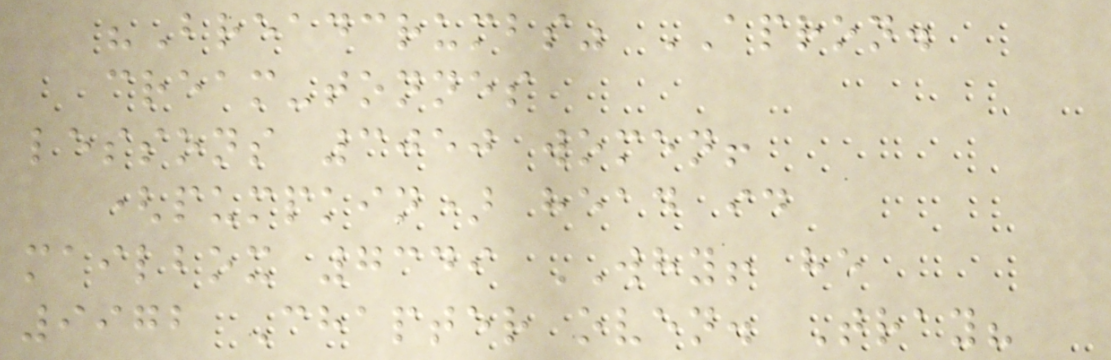"Breadcrumbs" APRON.
cream-tonnes
lessons 3050 women!
(pumpkin) head id
mailbox 7349 WHY! he
9972 Chapter oven. Tray?
